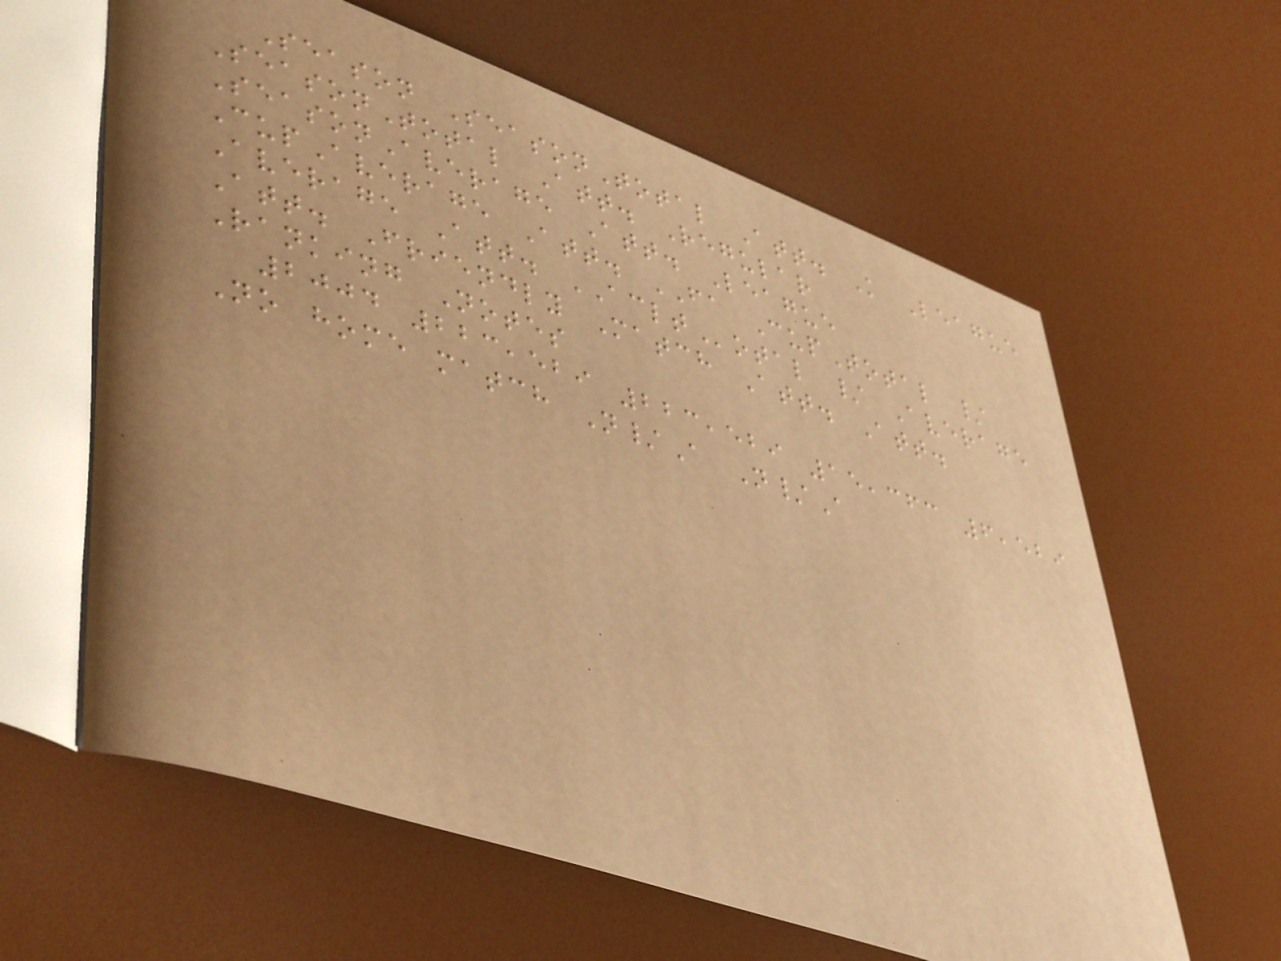Season SeasonTotal Att. K League
SeasonTotal Att. Regular
SeasonAverage Att. League
CupAverage Att. FA CupTotal /
Average Att. ACLTotal / Average
Att. Friendly Match Att. Att.
Ranking Notes
2004 223,529 223,529 15,363 6,529
No home match N/A N/A
